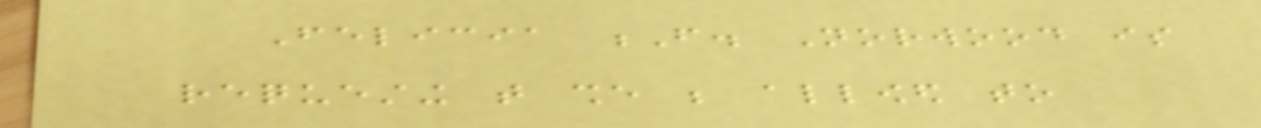Felicia F. Norwood is
requesting that she be allowed to
